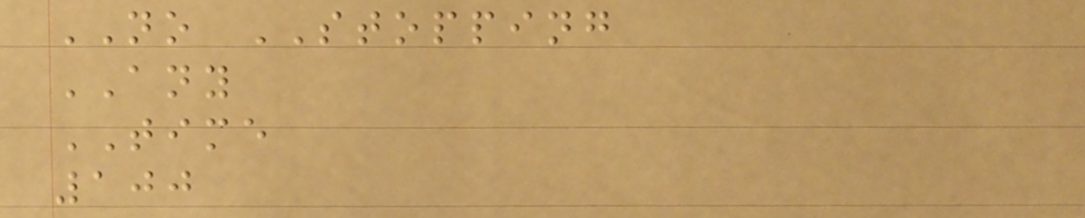NO STOPPING
ANY
TIME
100
